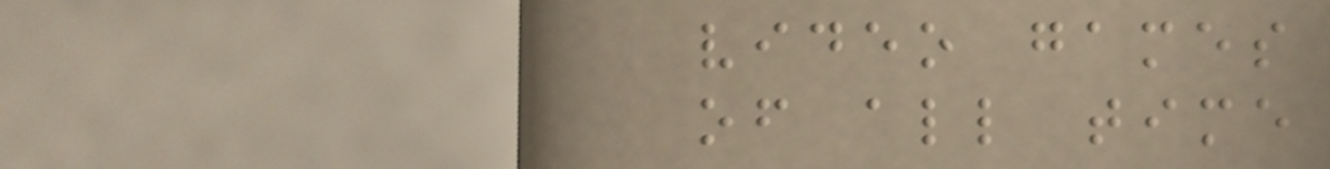video games
of all time
